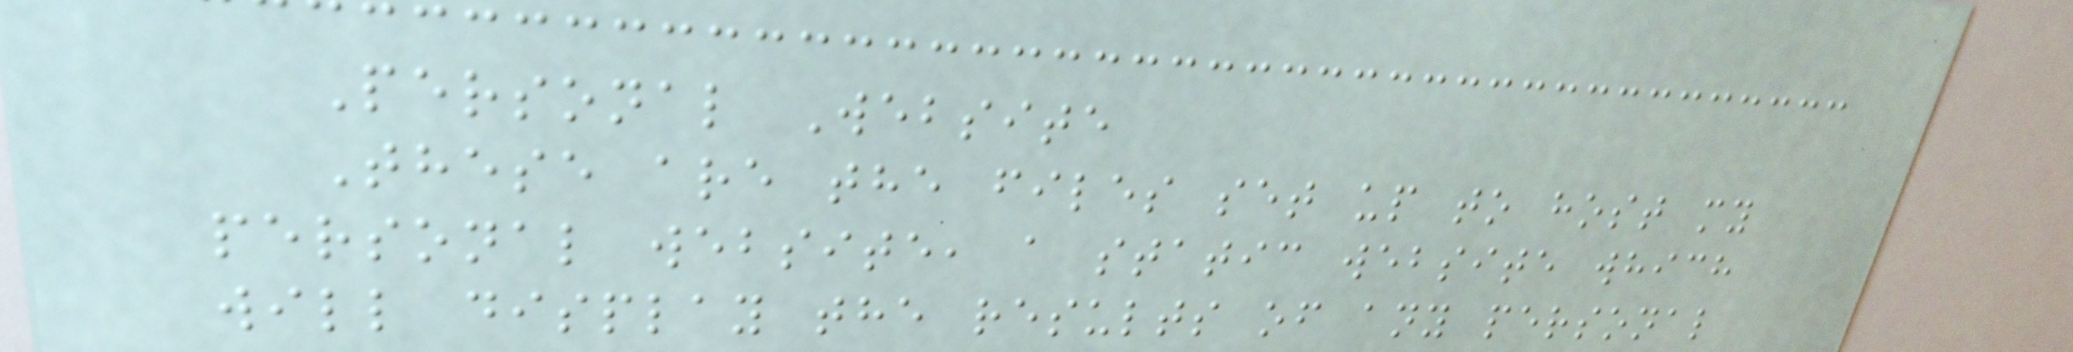Personal Website
These are the files set up to host my
personal website, a static website which
will display the results of any personal
